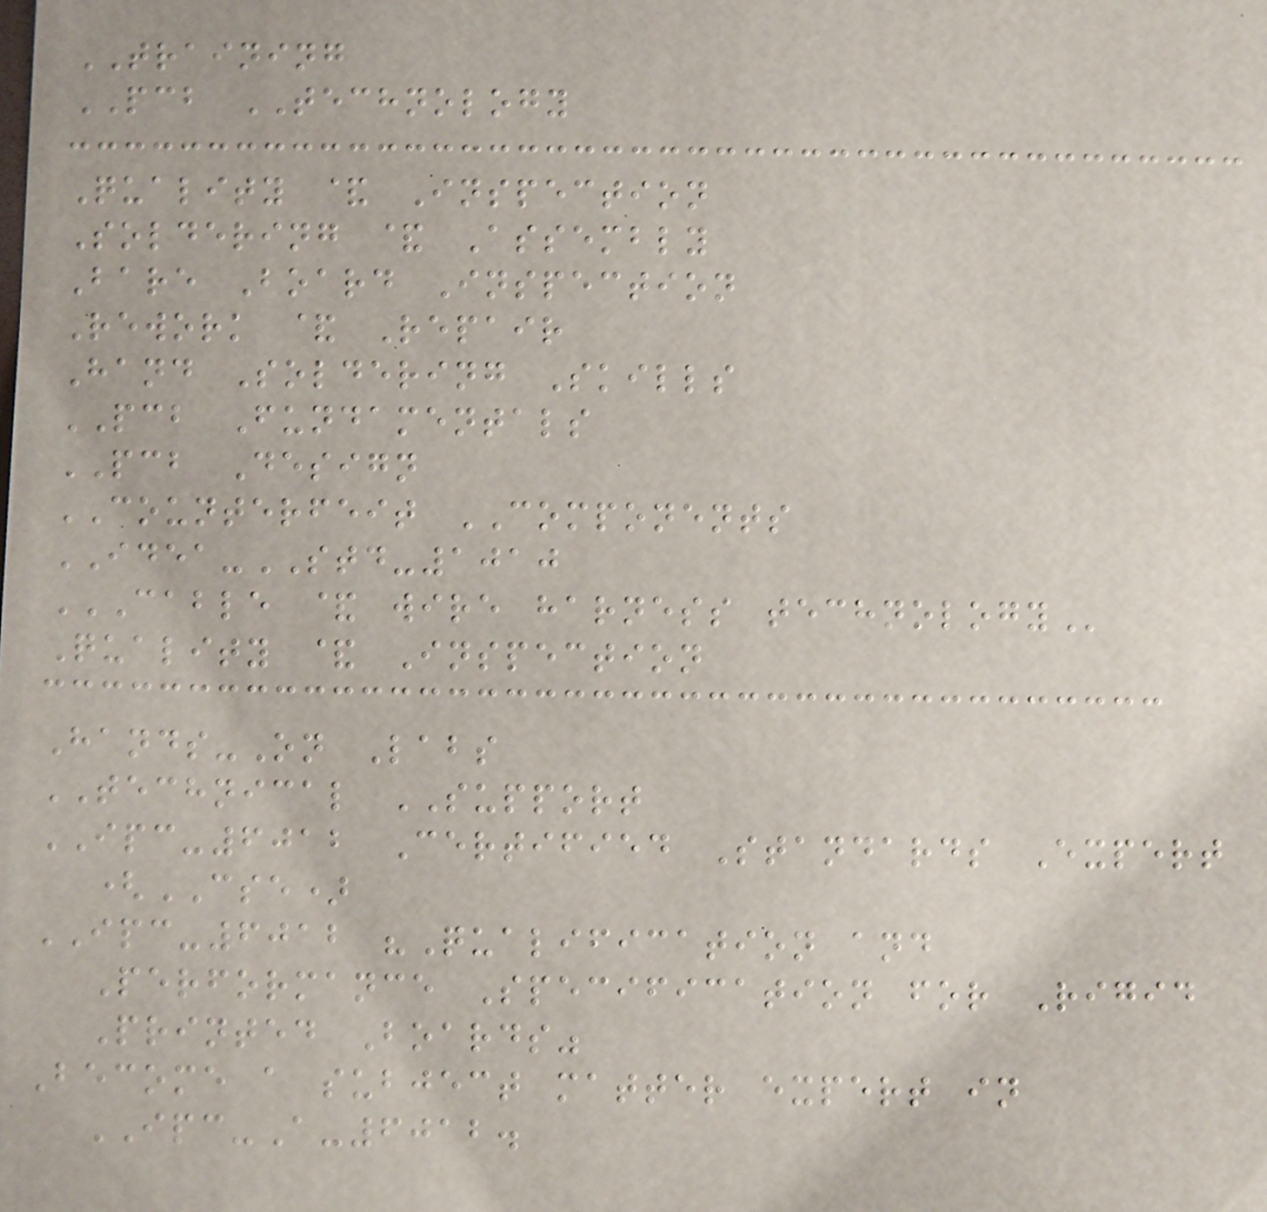TRAINING
PCB TECHNOLOGY
Quality & Inspection
Soldering & Assembly
Bare Board Inspection
Rework & Repair
Hand Soldering Skills
PCB Fundamentals
PCB Design
COUNTERFEIT COMPONENTS
IDEA-STD-1010
CABLE & WIRE HARNESS TECHNOLOGY
Quality & Inspection
Hands-On Labs
TECHNICAL SUPPORT
IPC-6012 Certified Standards Expert
(CSE)
IPC-6012 "Qualification and
Performance Specification for Rigid
Printed Boards"
Become a subject matter expert in
IPC-A-6012.
